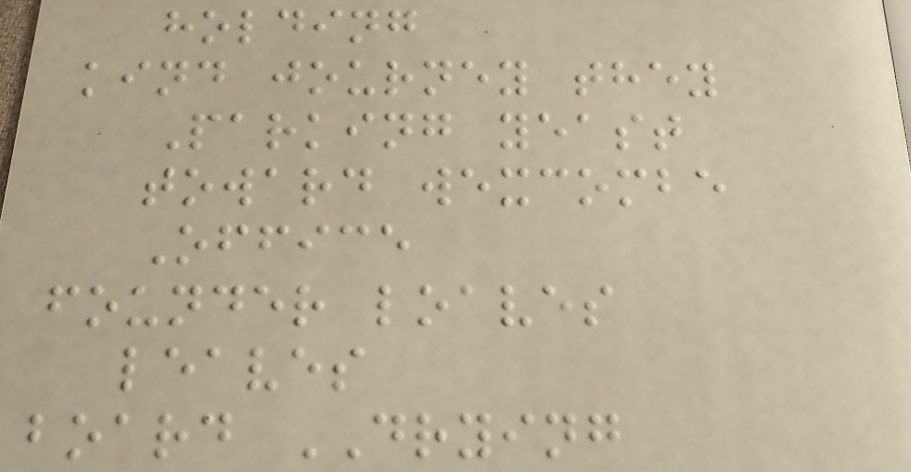holding
kind journey they
Parking yeast
toward wexcombe
Office
founder loaves
leaves
board DRYING
